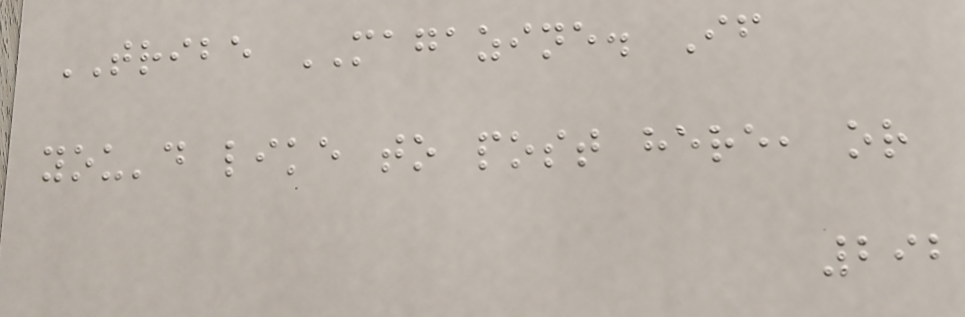TRIBE MAGAZINE. If
you'd like to post here, or
292
